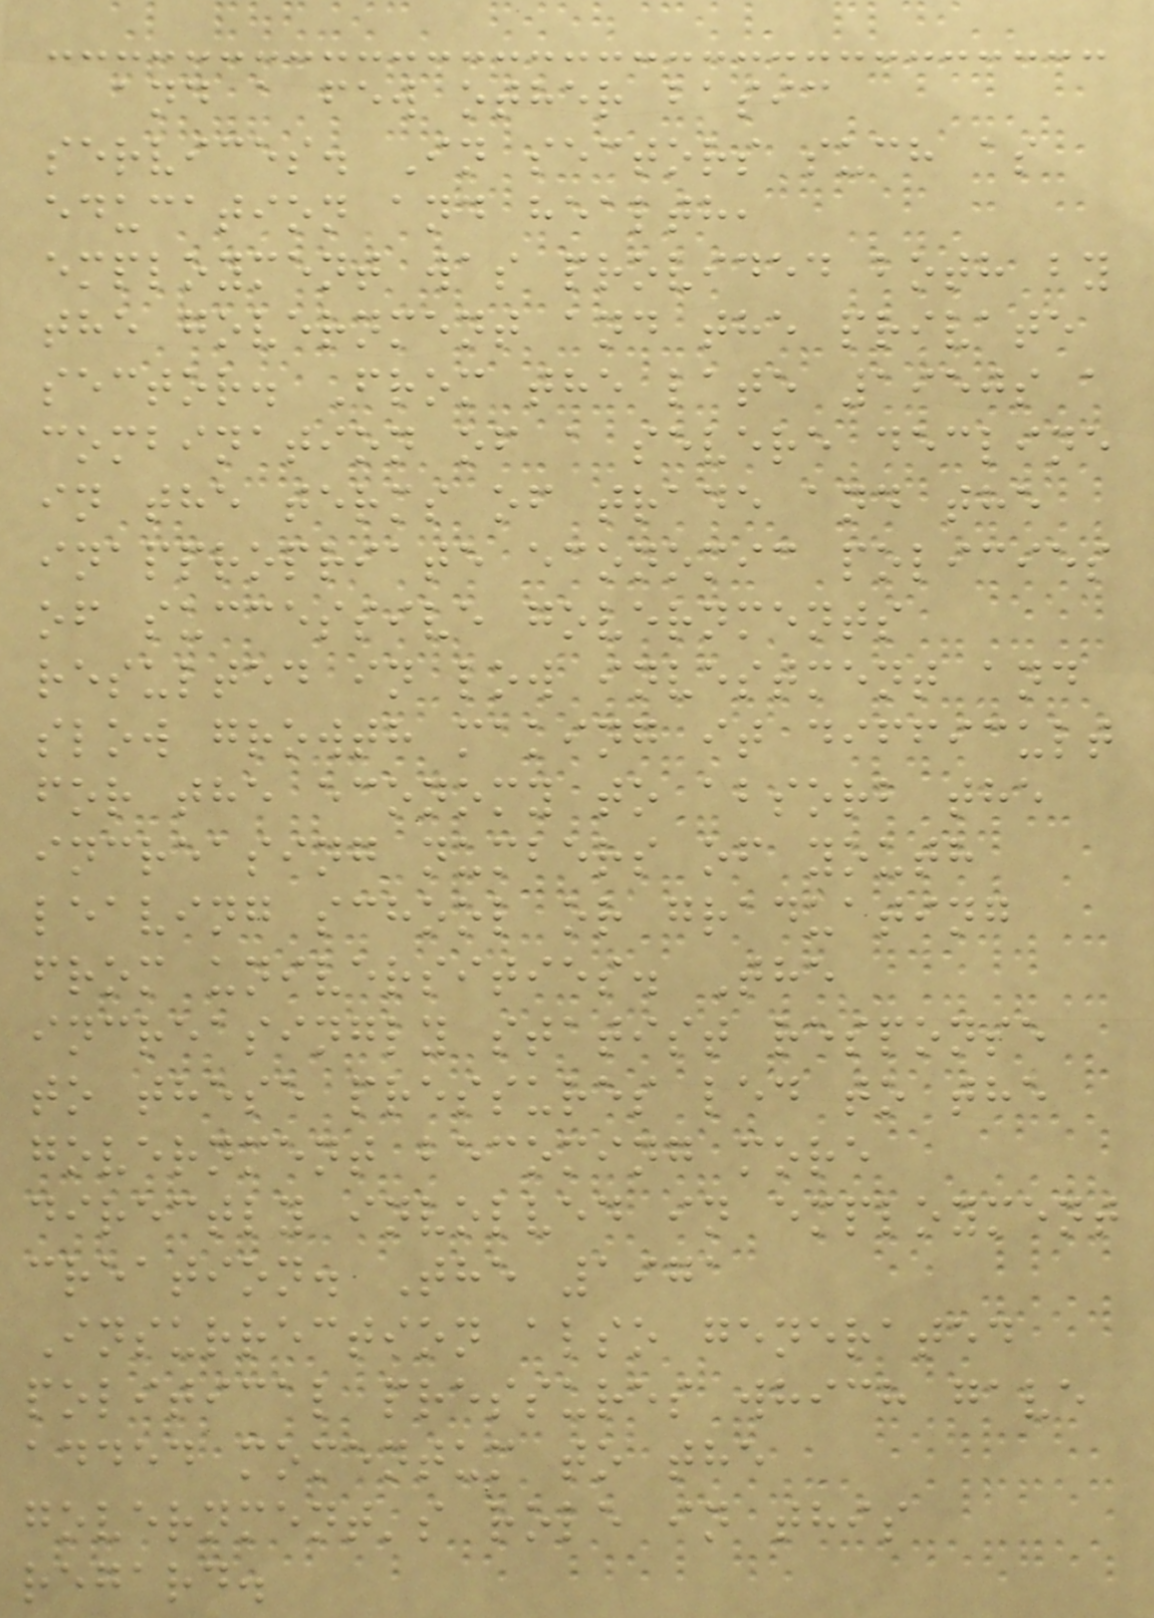and a few other basic
services. In sectors such as
education and health,
employment was provided both by
the government and the private
sector. From the late 1950s a
combination of a severe decline
in the terms of trade and the
inappropriate economic policies
of successive governments
resulted in low investment and
slow growth making it difficult
for the economy to absorb the
increasing numbers of youth
leaving school or graduating
from universities. The
increasingly statist response
to these pressures led to the
government becoming more
directly involved in employment
creation. The 1971
Insurrection also generated
political pressures which gave
added momentum to the
government's role in this
regard.
